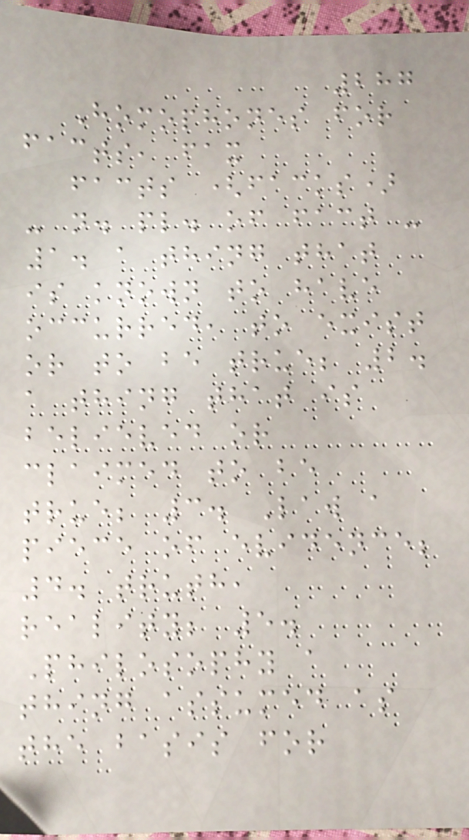287
Homophones for
facts, fax
facts (facks)
- n. pl. of fact -
1. a thing that
is known to have
occurred, to exist
or to be true; 2.
a thing that is
believed or
claimed to be
true; 3. Law a
piece of evidence;
4. truth,
reality; 5.
Philosophy a
thing assumed as
the basis for
